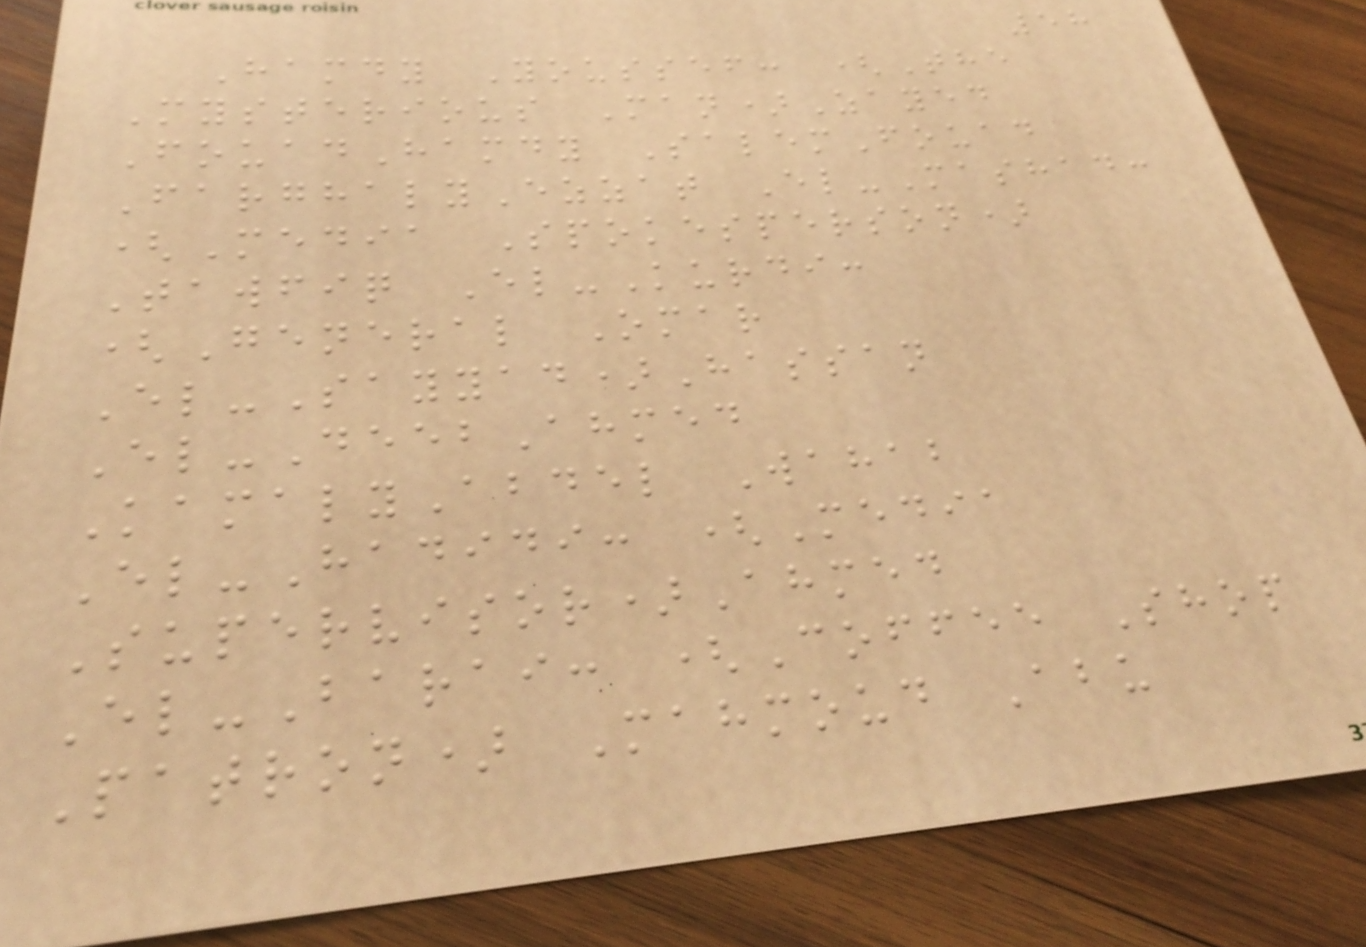58
Hamdy Youssef: (The
Mysterious Man)Zayed
FouadHamdy SalemFouad
FarghalyEzzat El-Mashad:
(Media Spokesperson)
Tawfiq El-Kurdi:
(General Omar
El-Sayyad)Hassan
El-DeebAhmed
KamalyAbdel Wahab
El-Hadidi: (Media
Supervisor)Ahmed
El-Barai: (Coffee Shop
Patron) Mahmoud Abu
